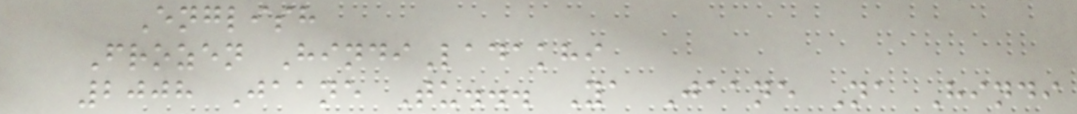English
Frozen HindiLadakhi
2008 Jaane Tu... Ya Jaane Na Hindi
